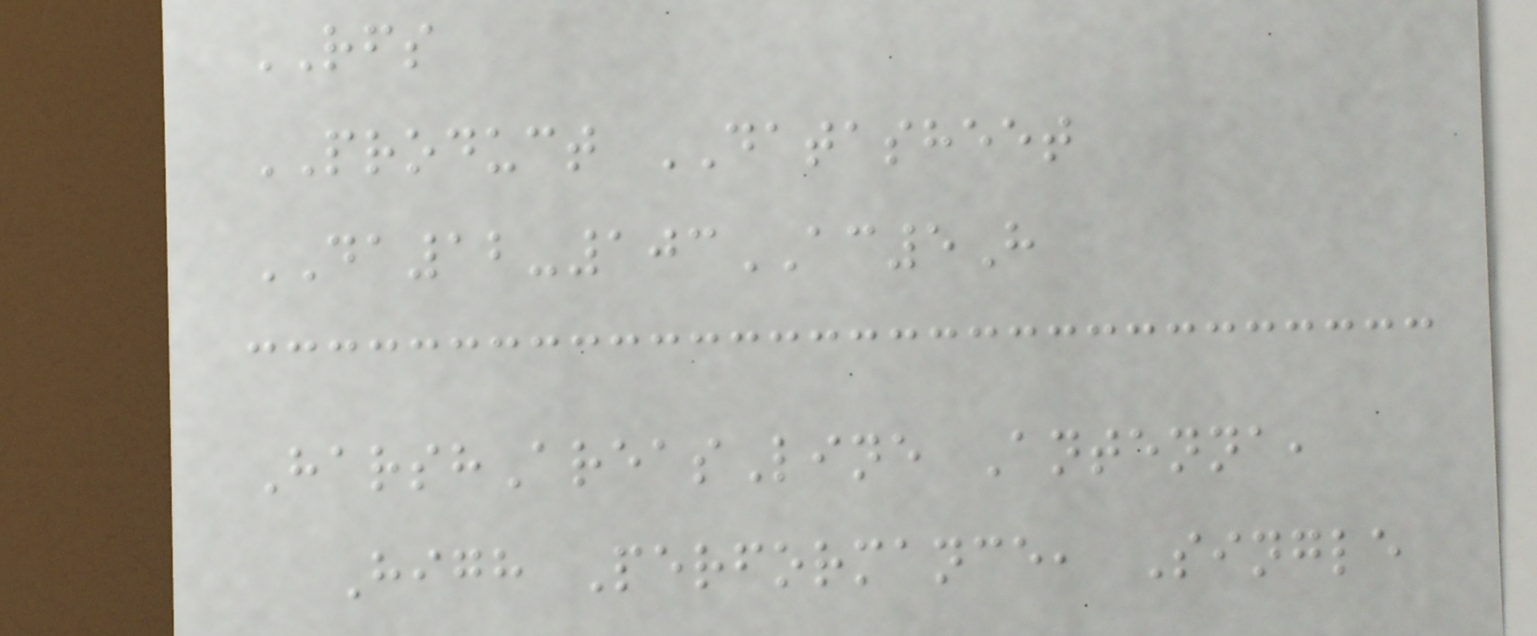RFS
PRODUCT DATASHEET
DA12-103AC5H
HarshAreasLine Antenna,
High Performance, Single
